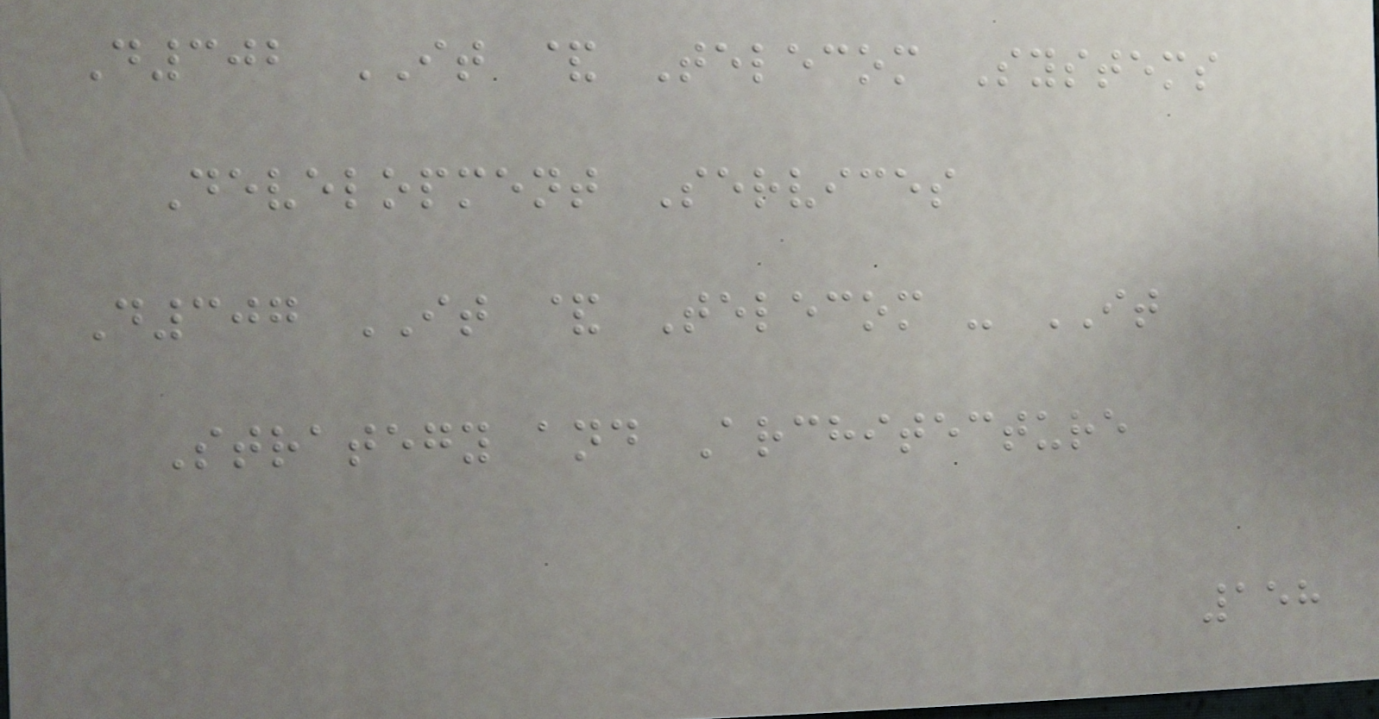D302 IT & Telecom Systems
Development Services
D307 IT & Telecom - IT
Strategy and Architecture
158
